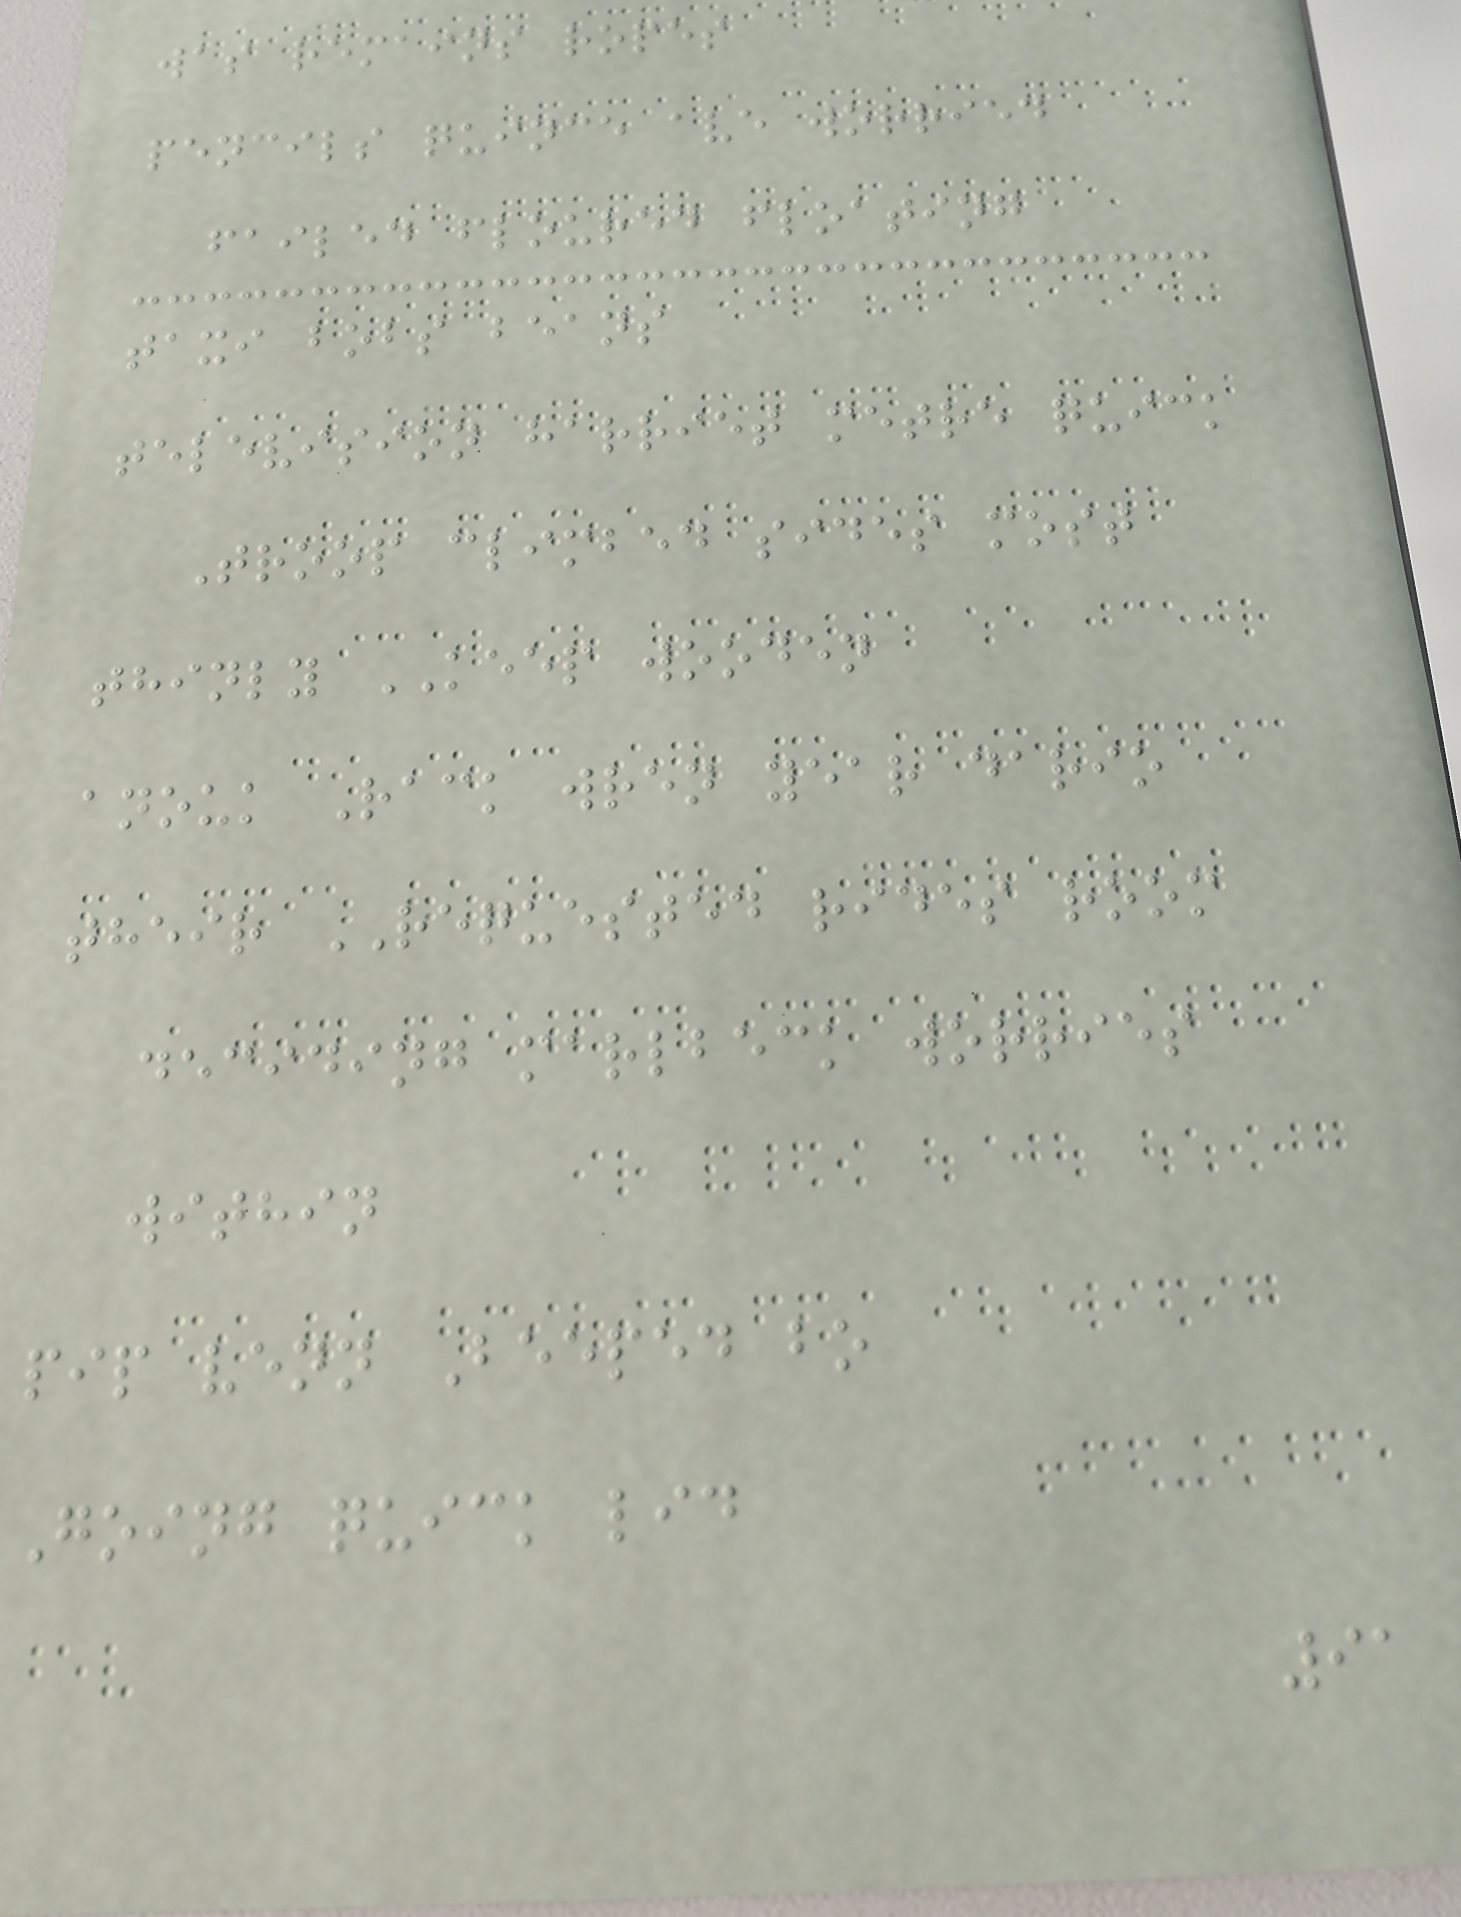was remains ropes
pencils quince ave worried
failed floured floating
taxi bobs beans
television harriet metre quick
Troop climbed sides most
thinly KEEP wooden
anouk Rack wren year dario
their REQUESTED rides room
deciding marlbeck worries
within
pip venn Beeped bo
Going quick lid
91
